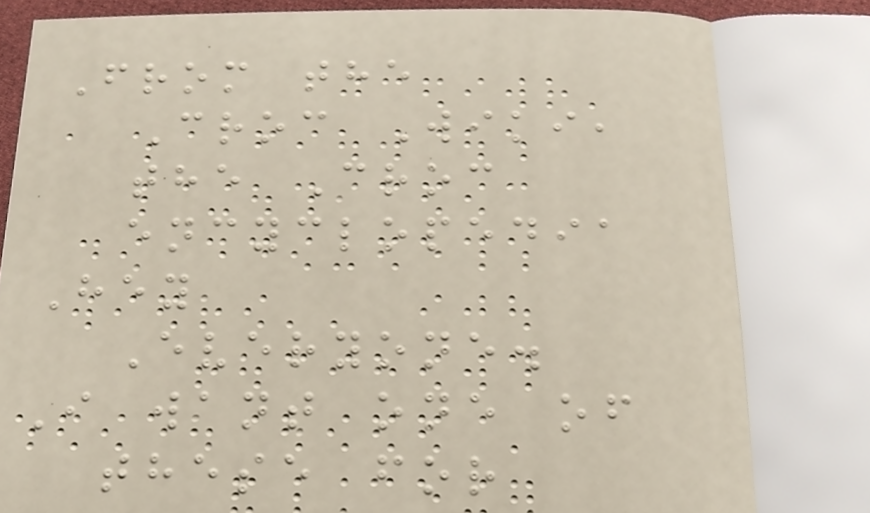From the
Croc Wiki,
the Croc
encyclopedia
Hey
Everyone.
I want one of
these for
